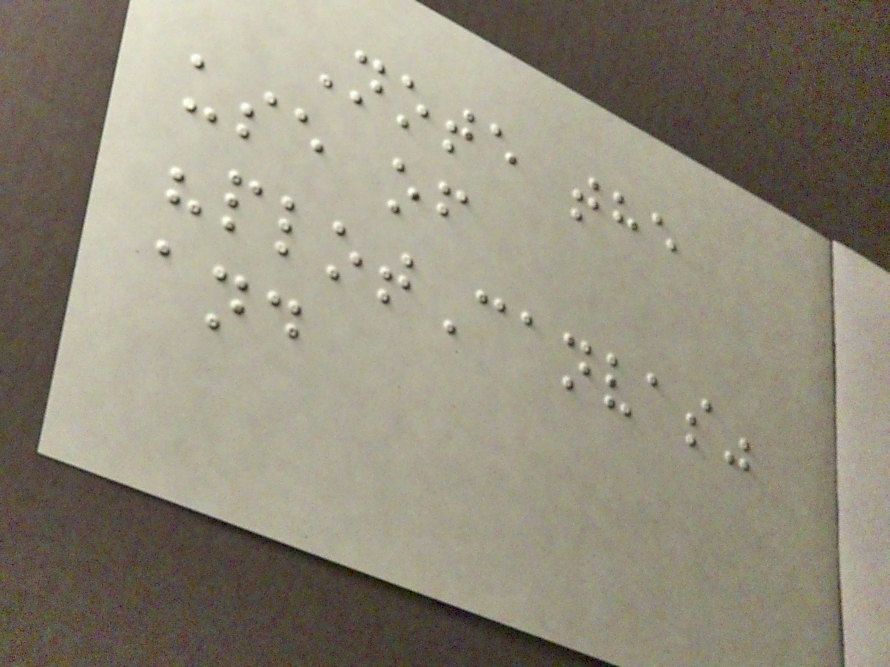Note the
use of
"plotCanvas"
and
